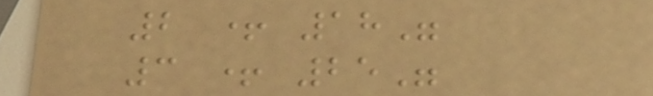2 + 18"
3 + 25"
